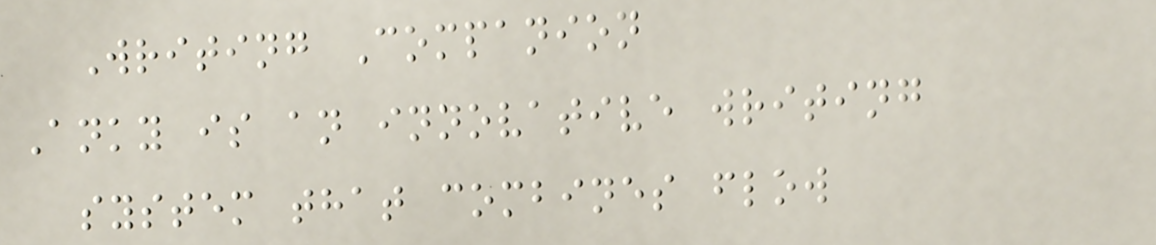Writing Companion
Anky is an innovative writing
system that combines flow
